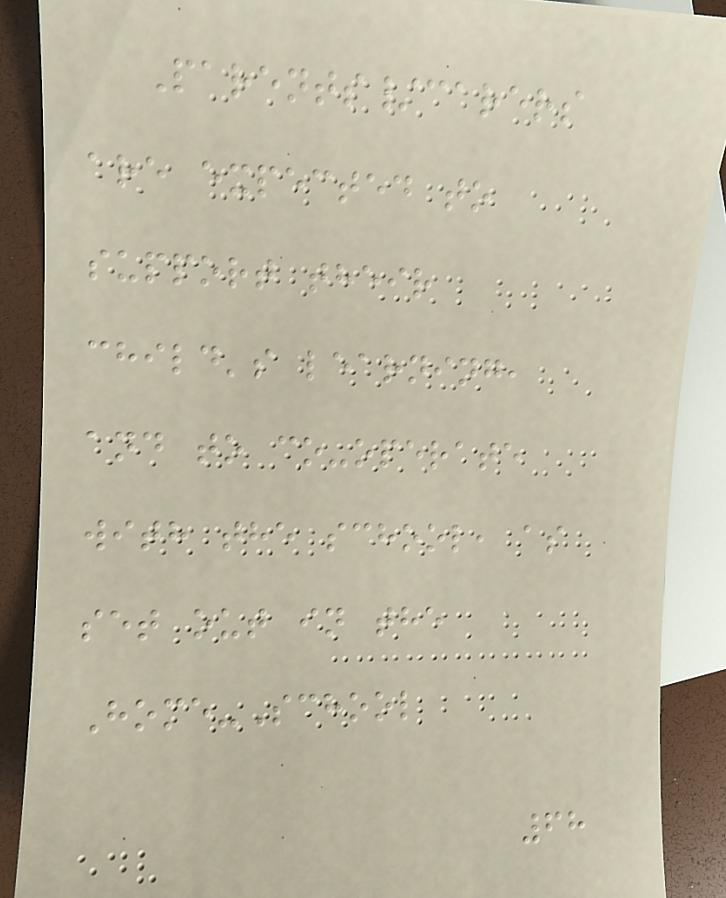Parents/carers
are expected to
support their
child's learning,
and to co-operate
with the school, as
set out in the
Home-School
68
